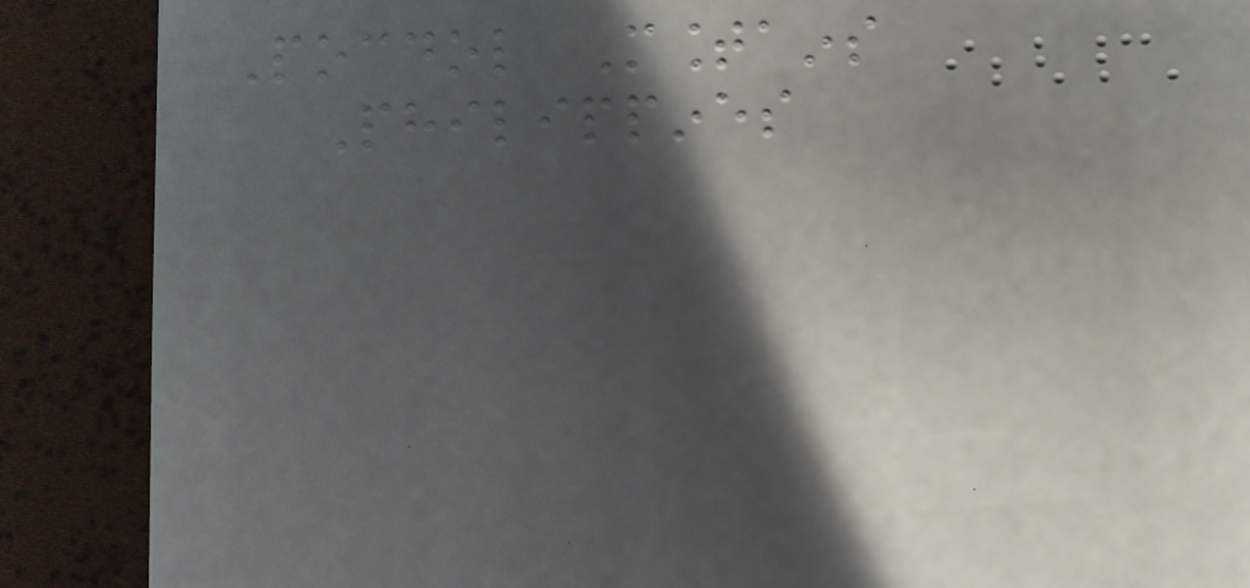Pocdol Mountains
Philippines
